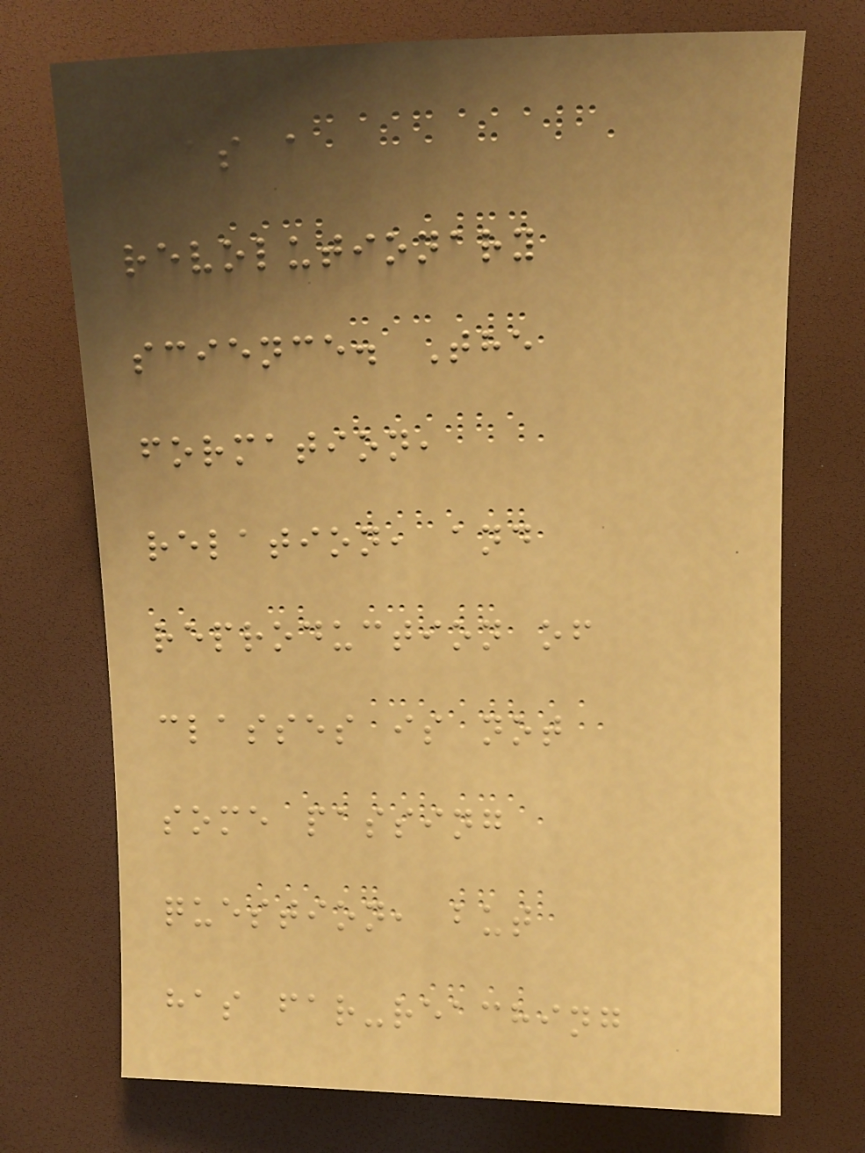as a
revolutionary
science. The
formation,
relation, and
reproduction of
classes is not
some passing
question, but
has far-reaching
